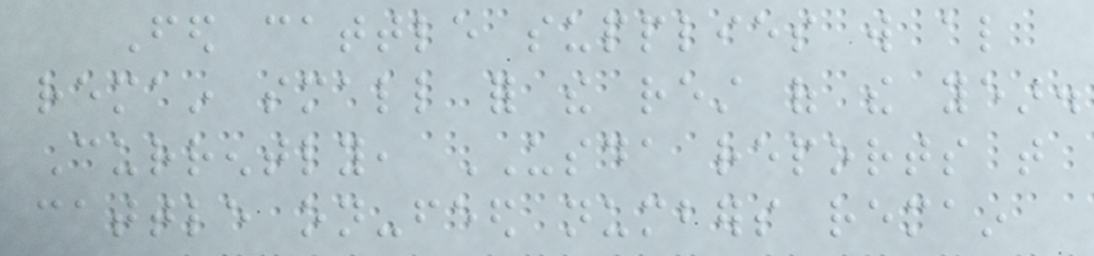Fed cattle supplies will also
remain small for the rest of the year.
Currently, USDA reports that
cattle on-feed numbers remain
